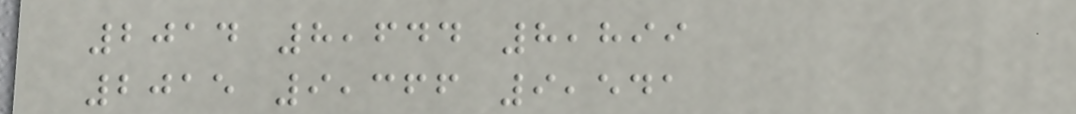2014 8,644 8,899
2015 9,366 9,541
